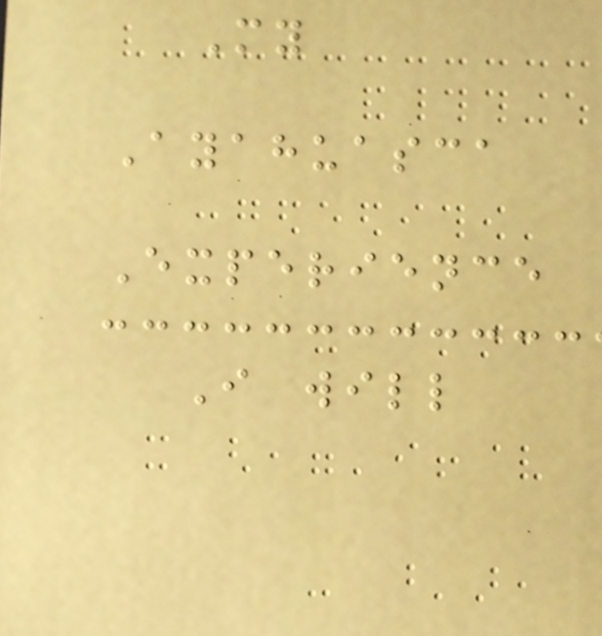My
Ayahuasca
Experience
I will
